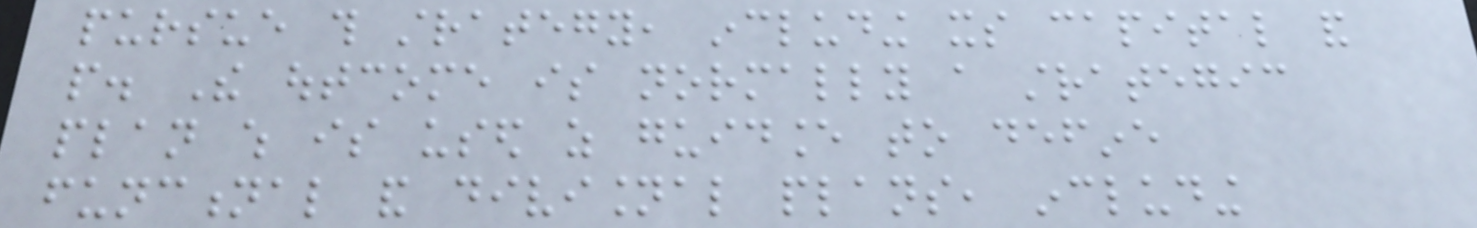pursue this strategy, including its capital and
people. The outcome is normally a strategic
plan which is used as guidance to define
functional and divisional plans, including
